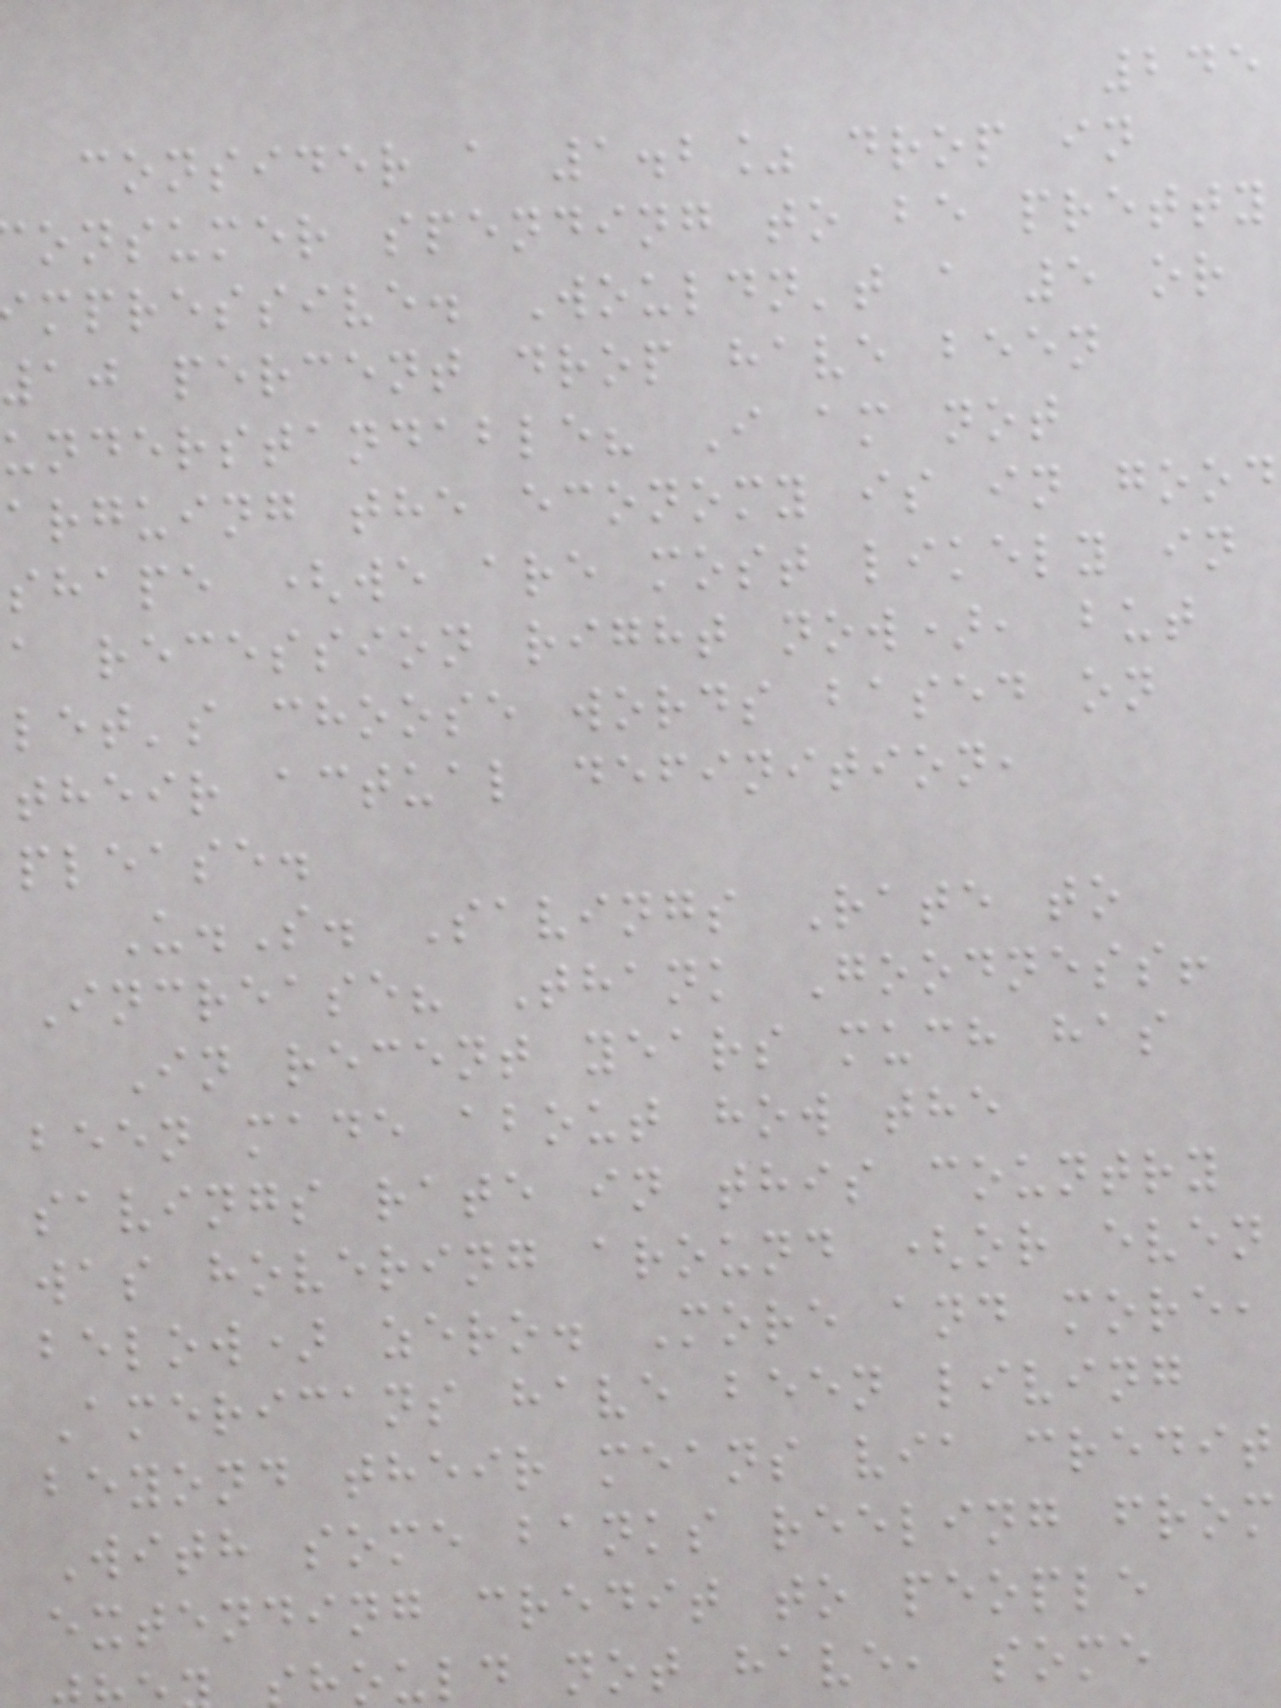245
consider a 1.2% drop in
onsumer spending to be pretty
mpressive. Wouldn't a 5 or
10 percent drop have been
understandable? I am not
arguing the economy is in good
shape (we are most likely in
a recession right now), but
let's choose words based on
their actual definition,
please.
U.S. Savings Rate to
Increase? Thank Goodness!
In recent years much has
been made about how the
savings rate in this country
was hovering around (or even
below) zero. More and more,
Americans have been living
beyond their means via credit
With some banks reeling from
extending credit to people
hould not have, some
